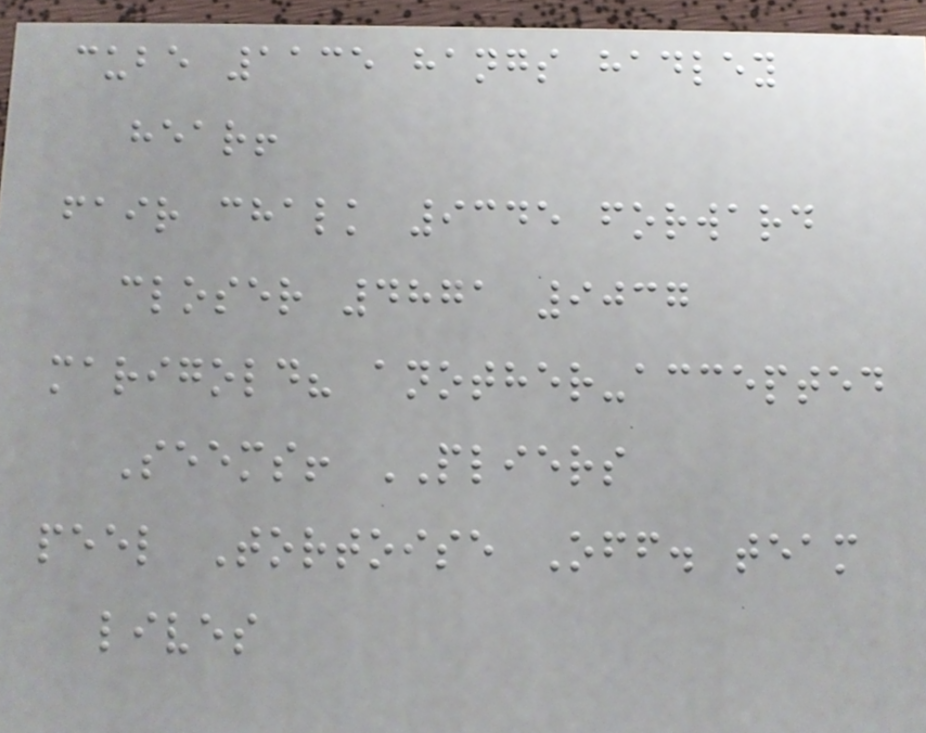cube 1135 hangs hadley
hear!
fair chalk 9345 forward
closer 4871 9037
marigold? another-accepted
Seems! PLIERS
peel Tortoise Off. team
lives
